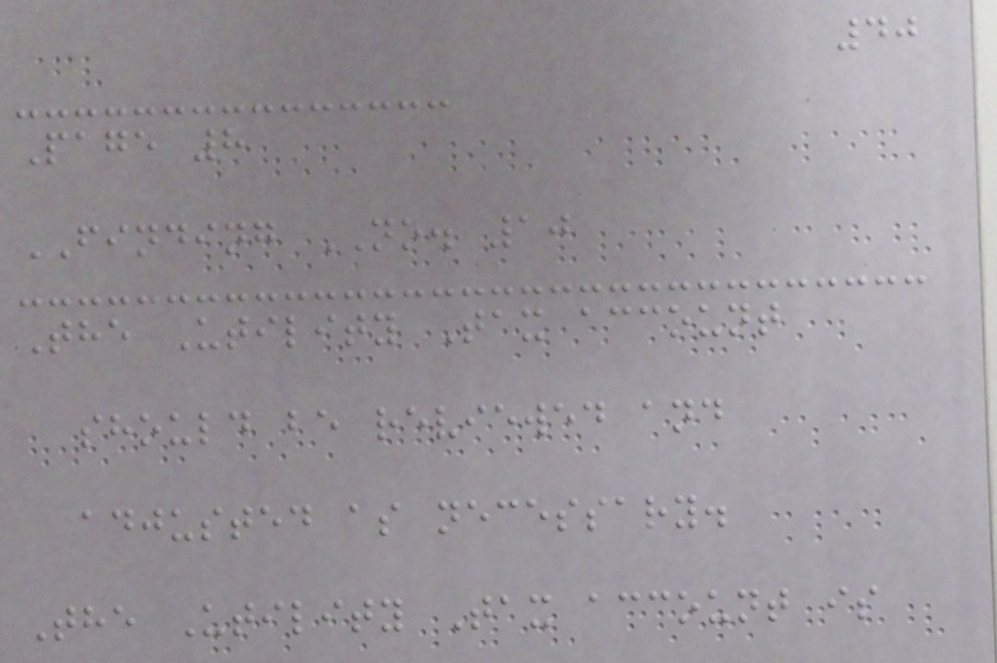40
Page 8
FINDING NO. 10
The Utility Tax account
should be reviewed and
adjusted as necessary.
The Utility Tax account is
